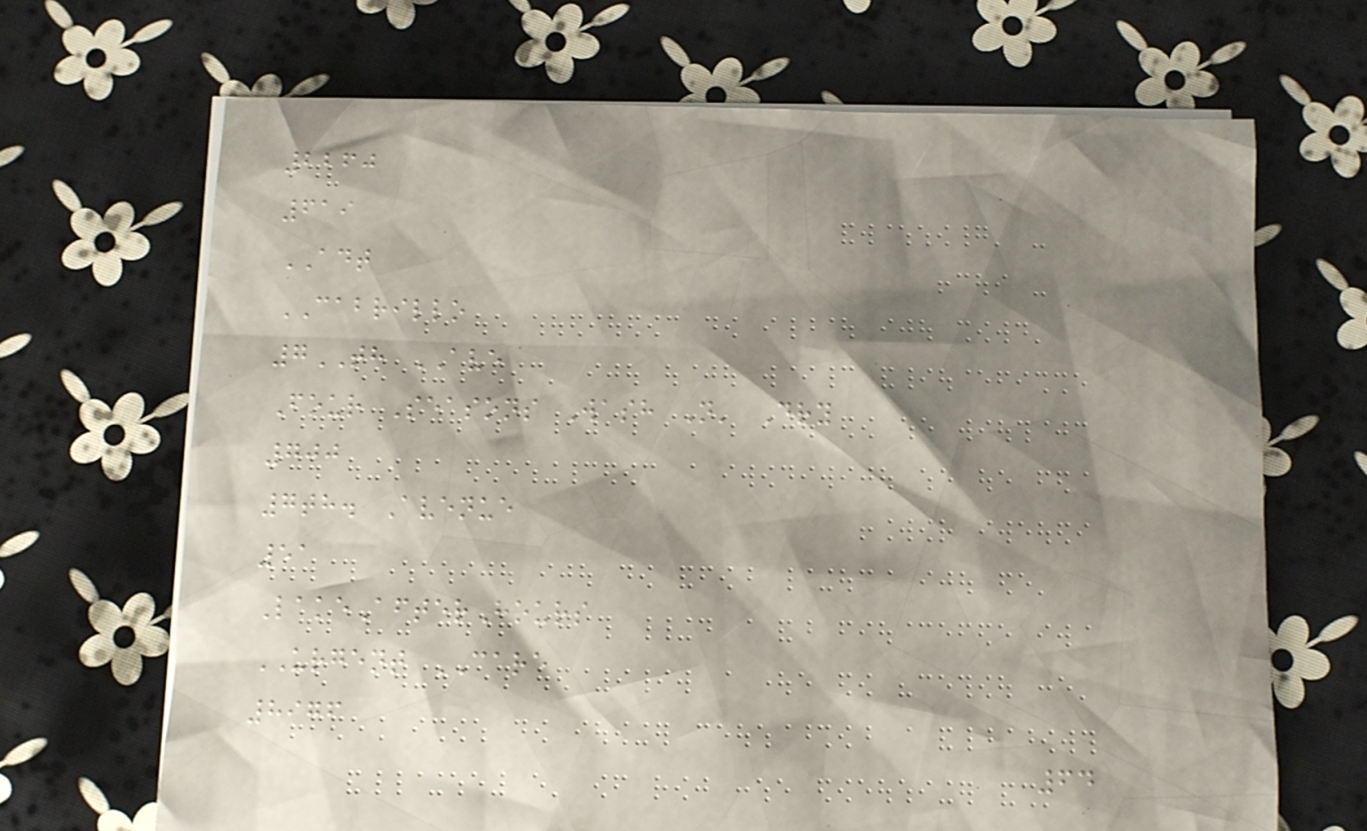2260
619
ADT
CABRILLO
7TH AVE
Four Seasons Wash N' Dry
700
7th. Avenue
51
LakeAfterHours
URGENT CARE
8976
64
